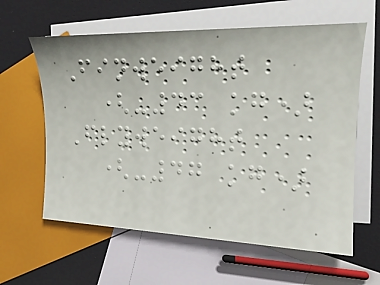Finweight
(-43 kg)
Flyweight
(-47 kg)
